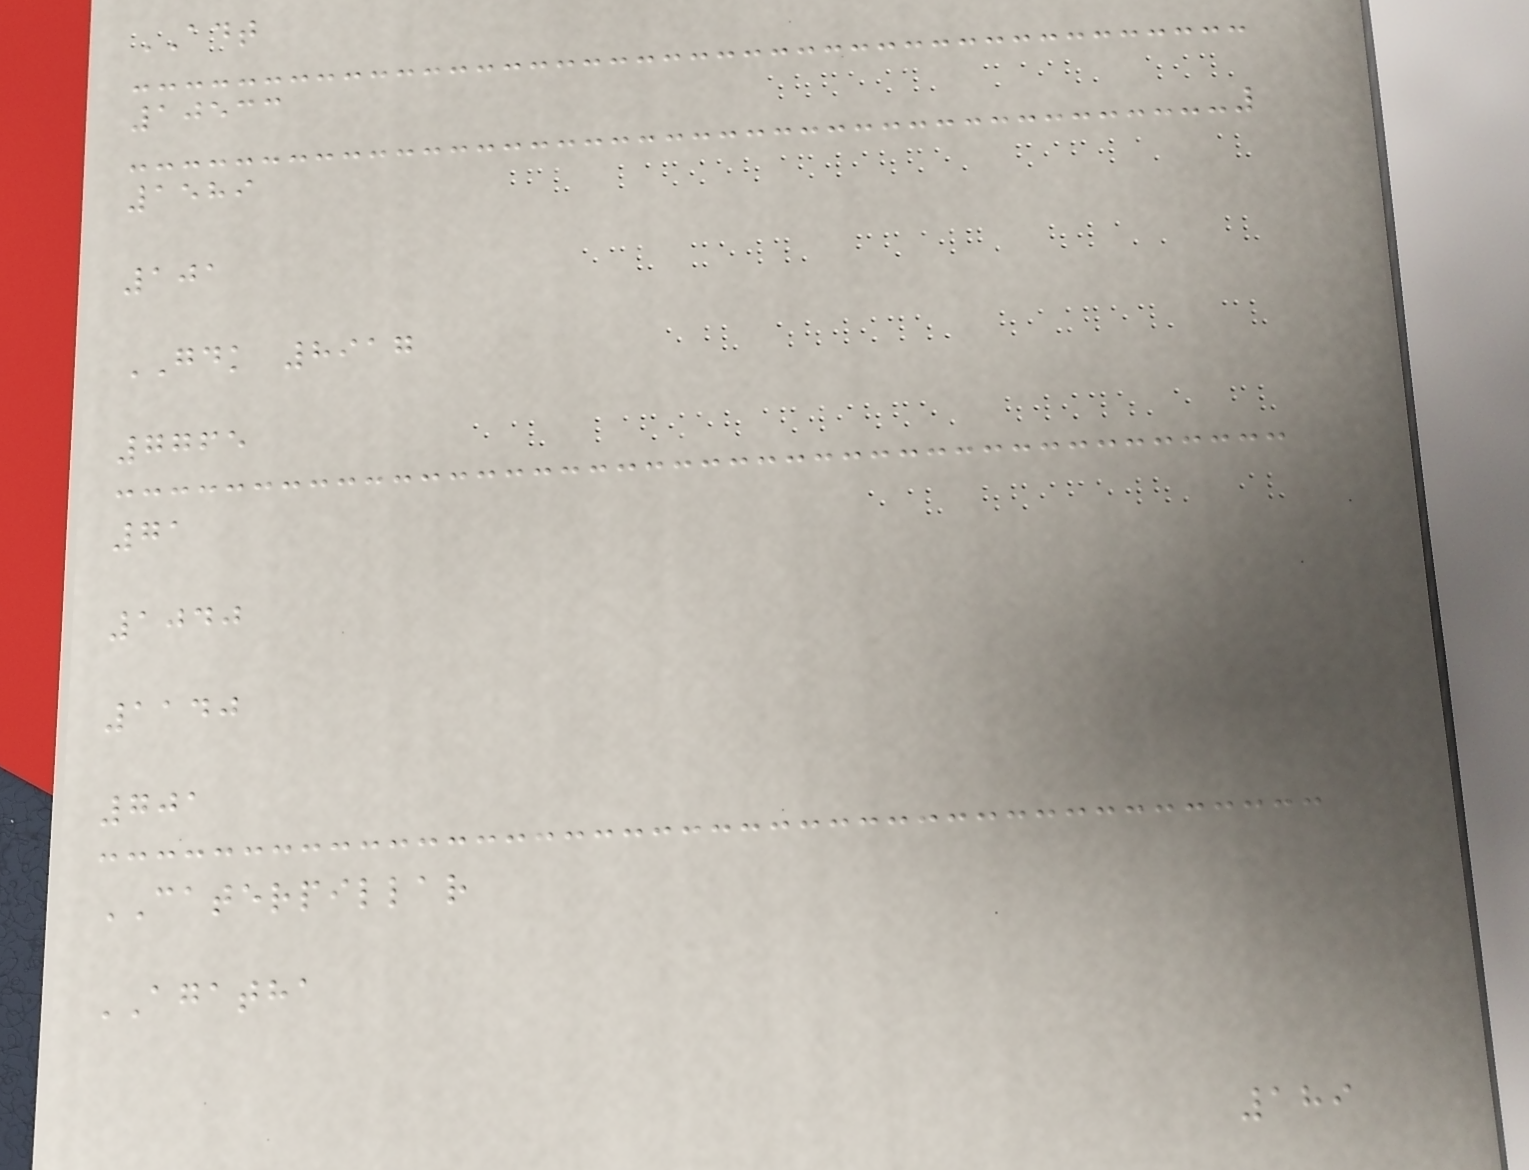ADT
10533
1589
101
GDK 8917
7765
71
1040
1140
701
CATERPILLAR
AGATHA
189
